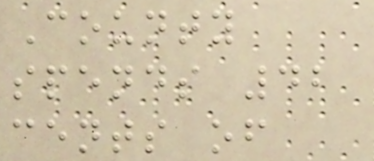County
spends 42
cents of
